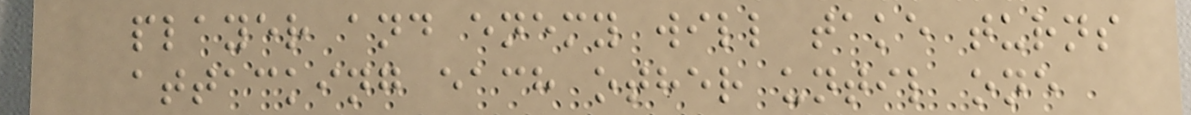player and enemy will take turns
attacking each other until one
